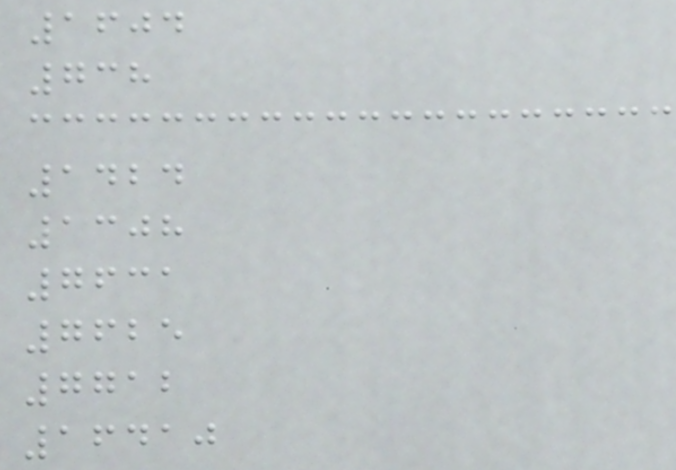1604
738
1424
1308
7631
7625
7712
16410
